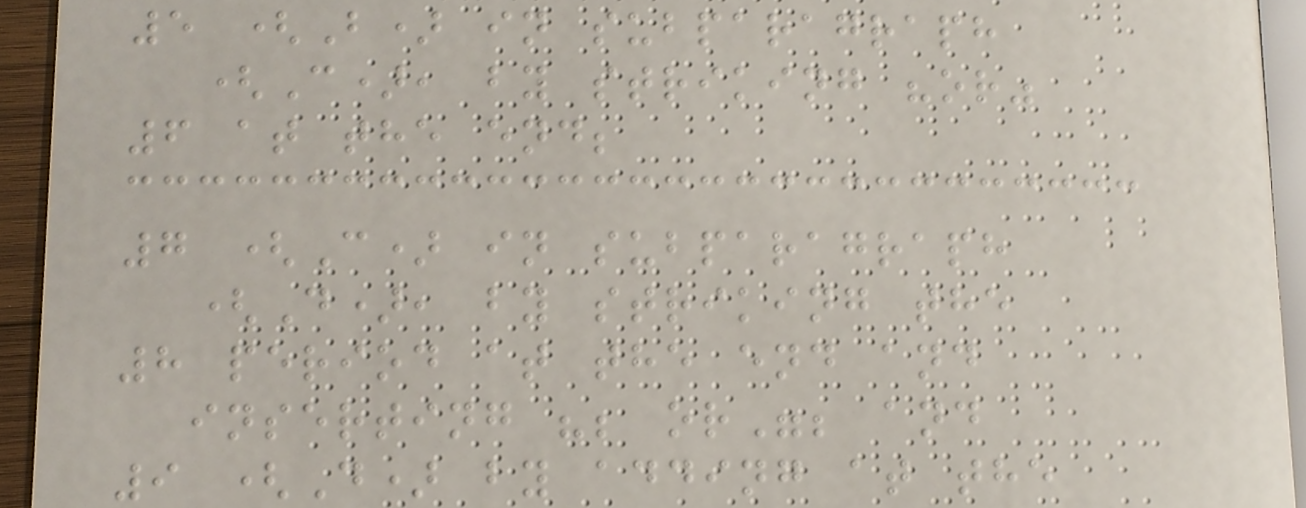5 (B) in subparagraph
(C), by striking "or"
6 at the end;
7 (C) in subparagraph
(D), by striking the
8 period at the end and
inserting "; or"; and
9 (D) by adding at the
